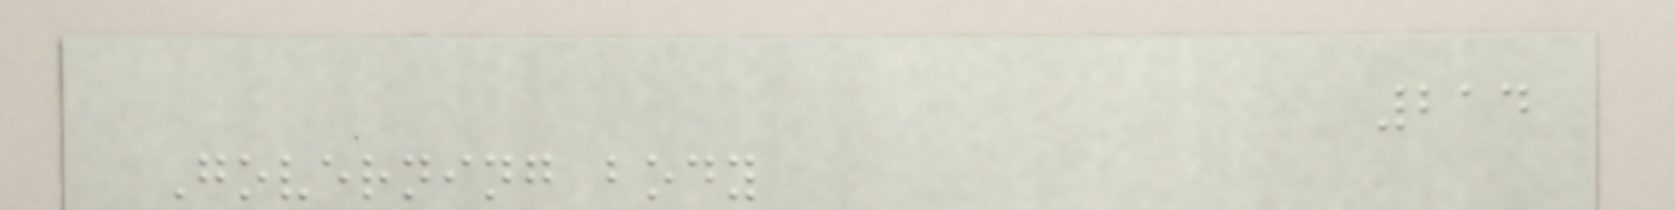214
Governing body
